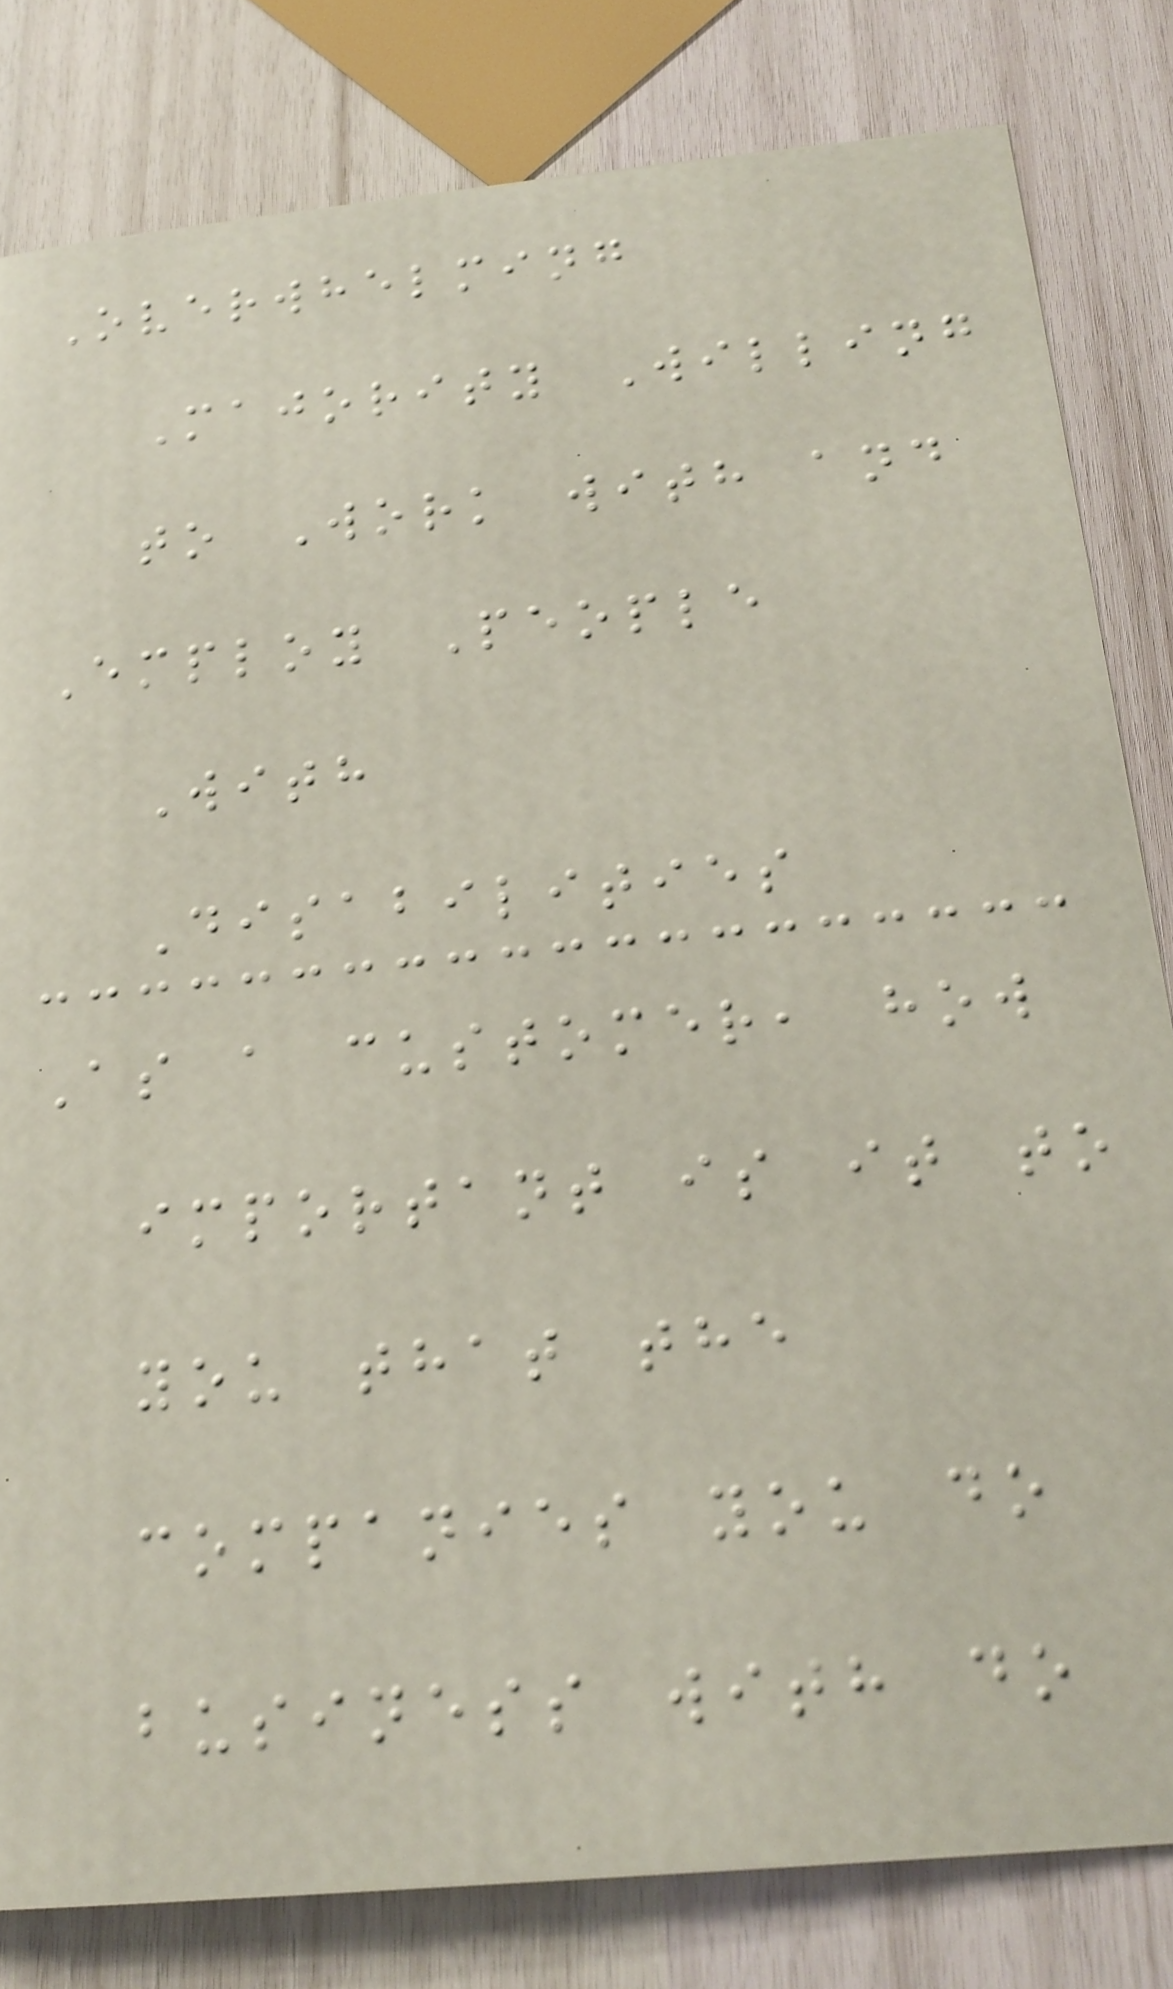Overwhelming
Majority Willing
to Work with and
Employ People
With
Disabilities
As a customer, how
important is it to
you that the
companies you do
business with do
